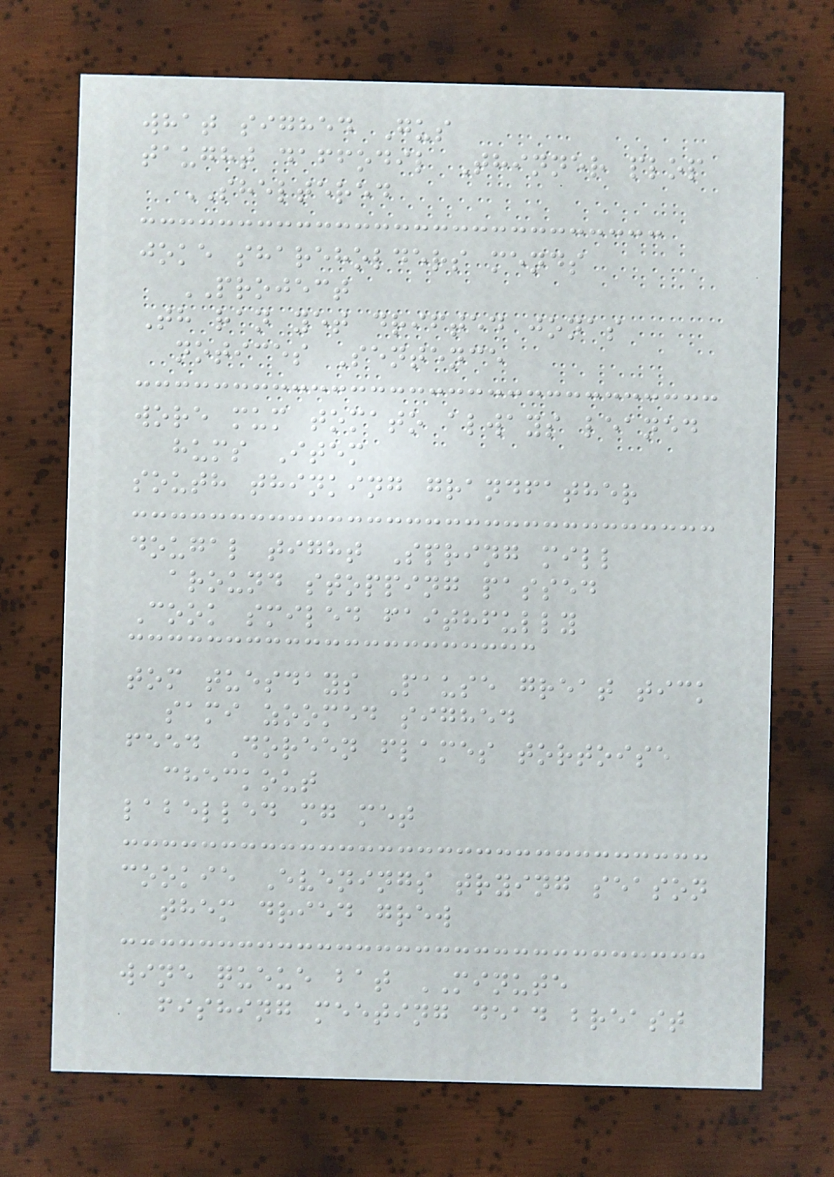what sighed Gus
taught daffodil Thinner plop
SHELTERED
joke shareholders mends
PROJECT
Th ran yet drifted jonas
notices Sentence
wore mum tomato always leaned
hums Item
south thinking grandfather
dougal tight Spring mill
around stopping passed
Cook smiled faithfully
tom tuesdays Pause great tick
sami zoomed sighed
feed Doreen flames tortoise
checkout
labelled mg met
cookie Evenings trying season
them dried grew
wine queue bat MINUTE
fishing meeting dead breast
